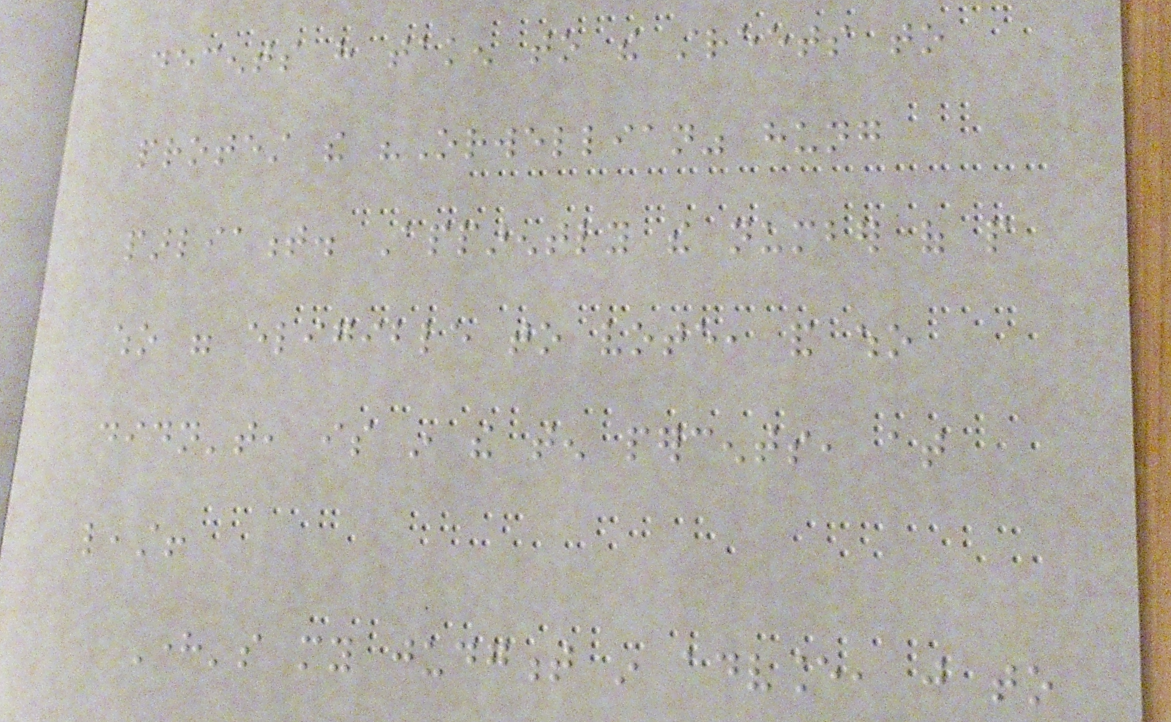decents have taken to the streets to
protest the "Orwellian" hung
parliament. Apparently the number of people
who were eligible to vote, and who
didn't, is in the ten percents, at
least!
Here's my judgment in advance, just to
